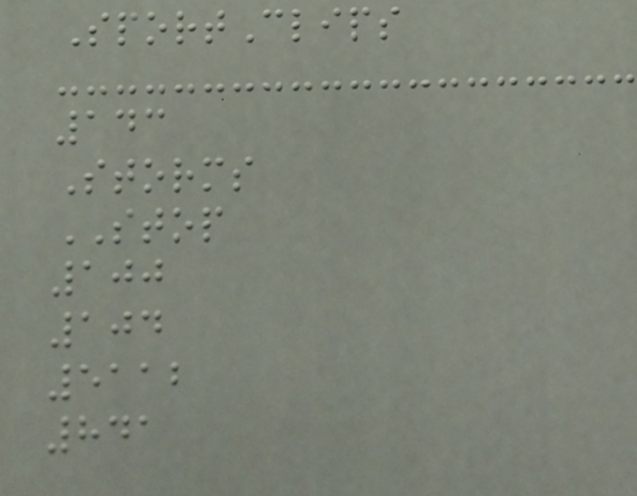SportClips
143
Storms
STOP
100
104
5112
841
